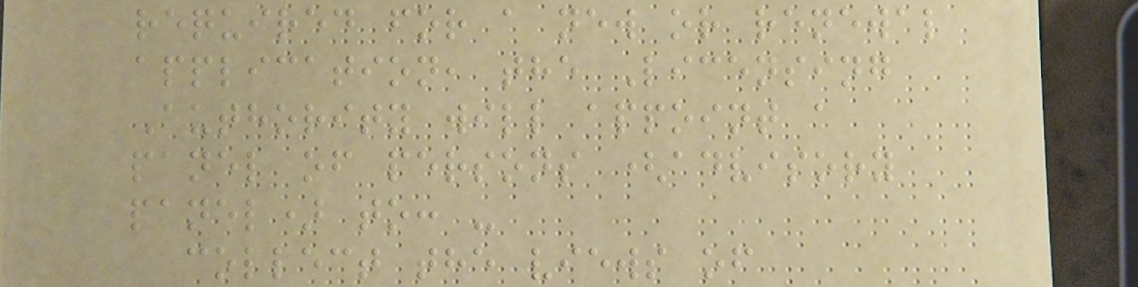required for a new or renewal
application, the Licensing
Authority will appoint a
panel of persons (advisory
panel) to: -
collect the views of
